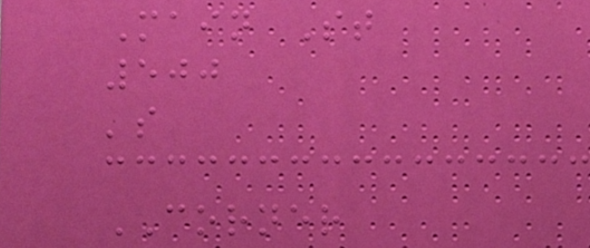Main St
500
's
CORNER
